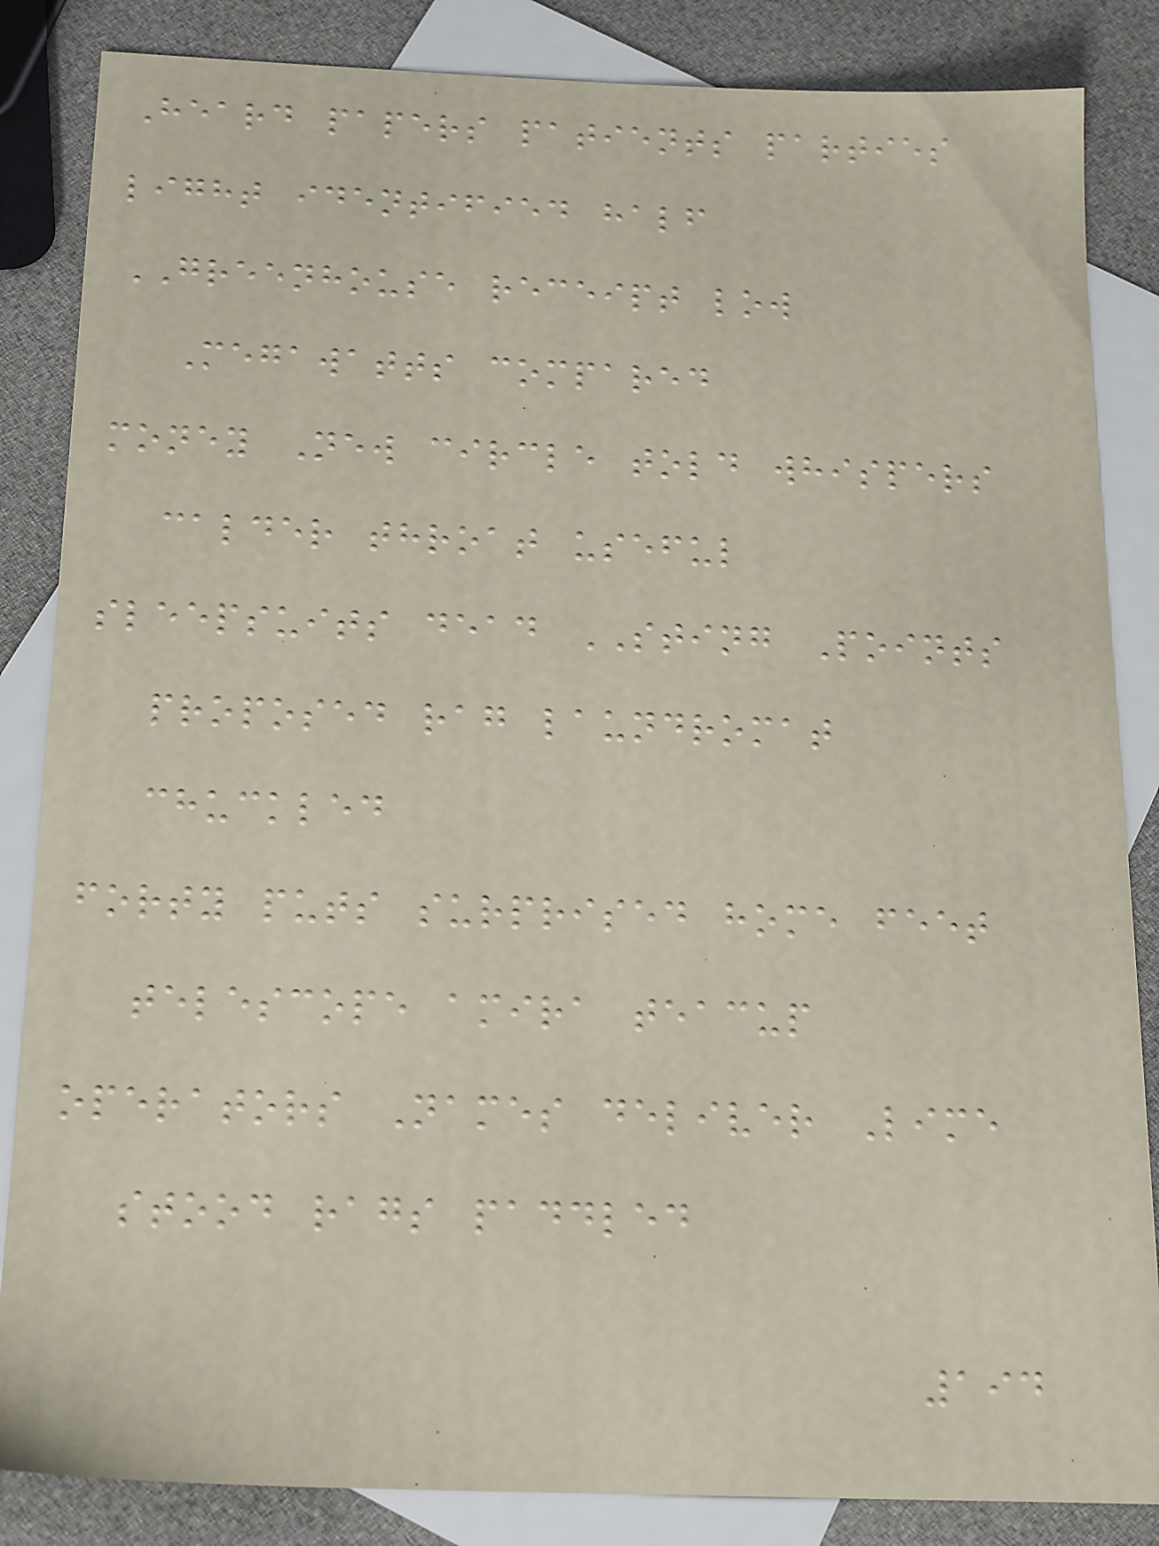Heard papers patients parties
light identified half
GREENHOUSE receipt low
Megawatts compared
money New circle told whispers
calder throat useful
sleepsuits dead STING Points
proposed rag laundromat
chuckled
forty puts surprised home feet
telescope amira teacup
operators Names deliver Lime
stood rags paddled
194
